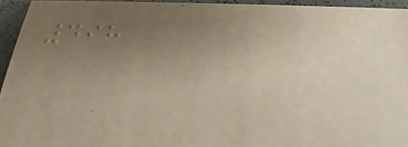498
